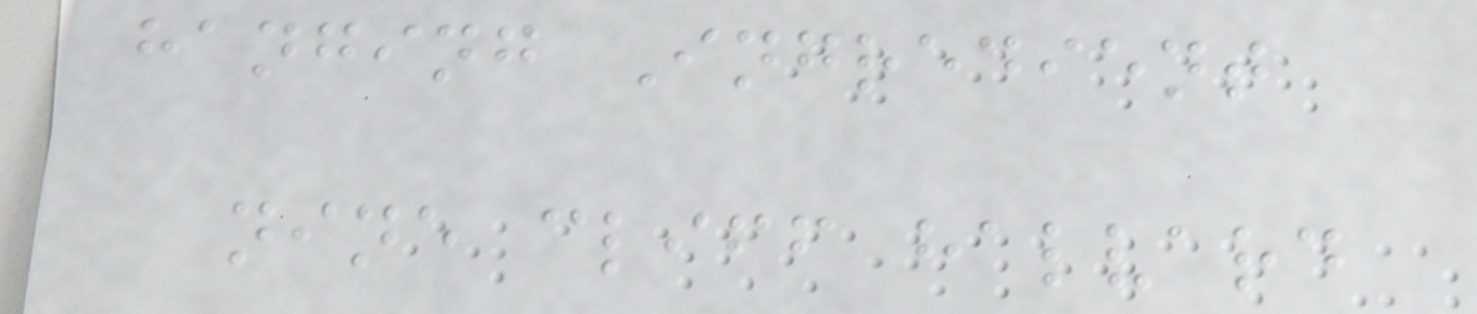hanging Ingredient
nine cliff halvard
